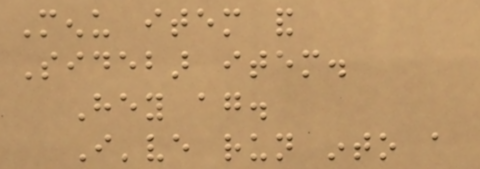Menu item and
Sidebar item.
Hey again.
I've run into a
